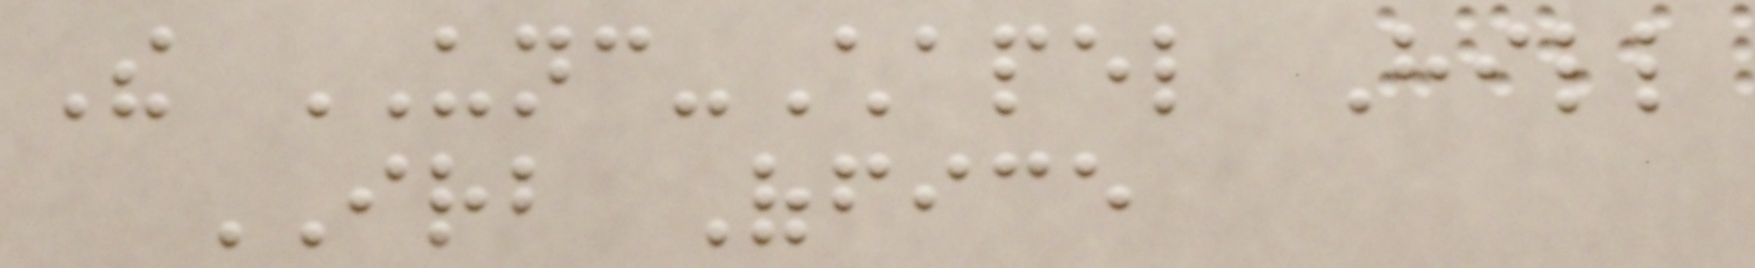The UNC-Chapel Hill
IRB Office
